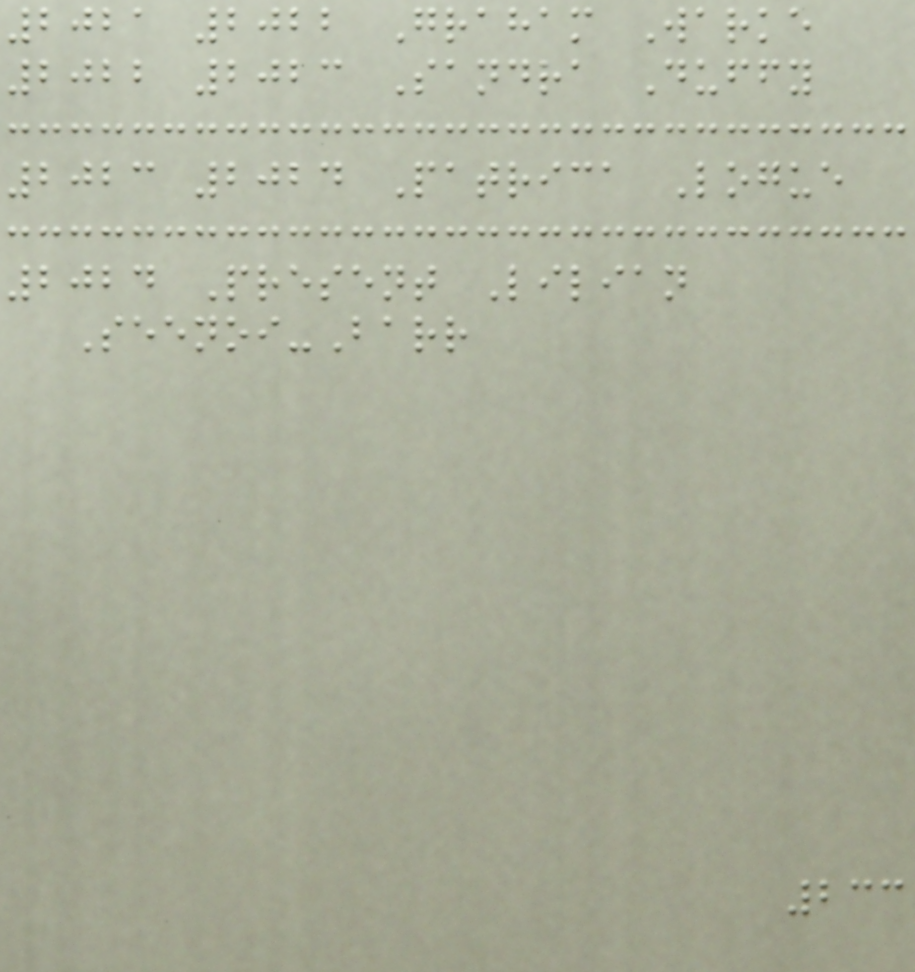2021 2022 Graham Warke
2022 2023 Sandra Duffy
2023 2024 Patrica Logue
2024 Present Lilian
Seenoi-Barr
233
